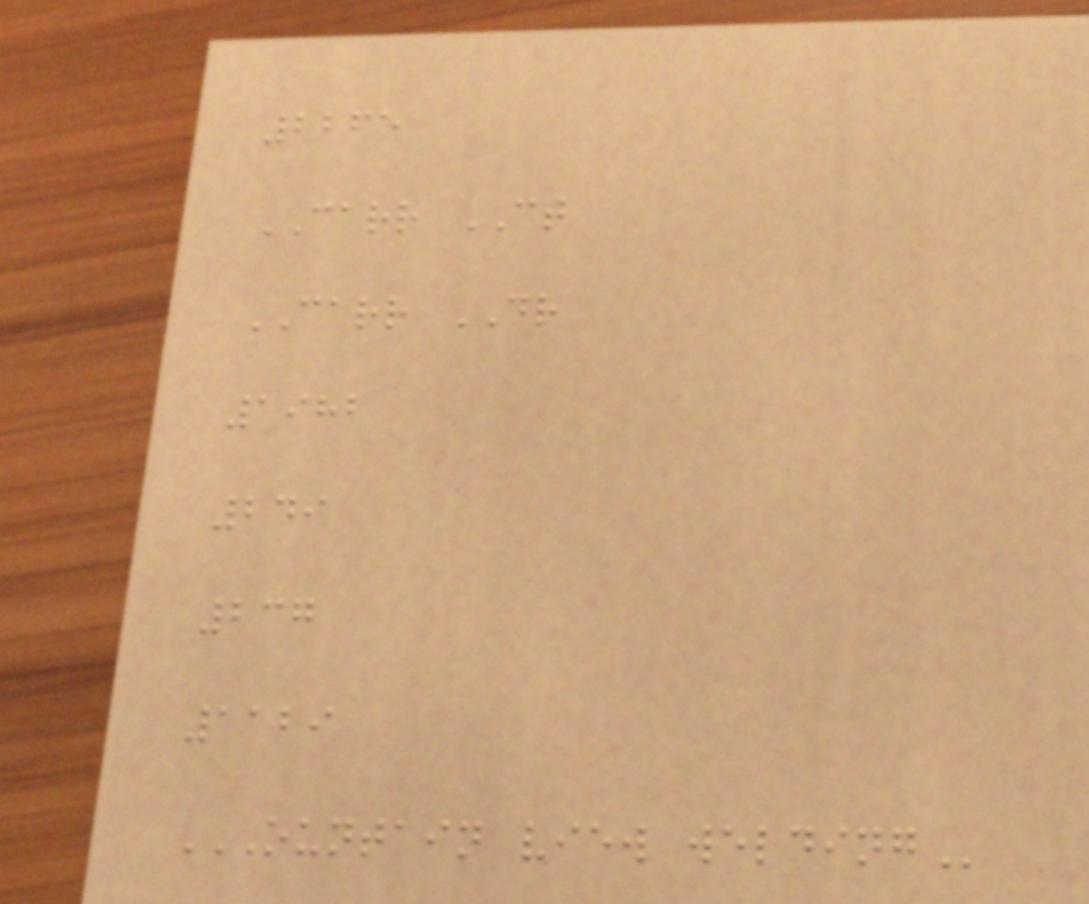2265
CARR CT
CARR DR
1982
249
237
1129
OUNTAIN VIEW WELDING
